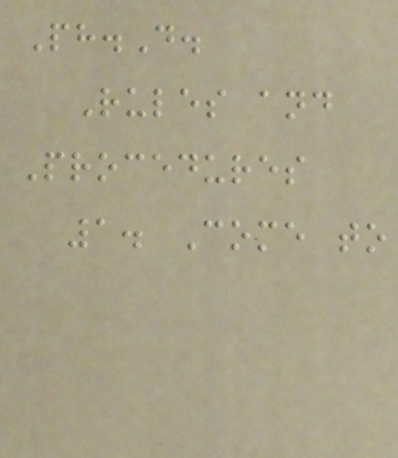Ph.D.
Rules and
Procedures
1. Come to
